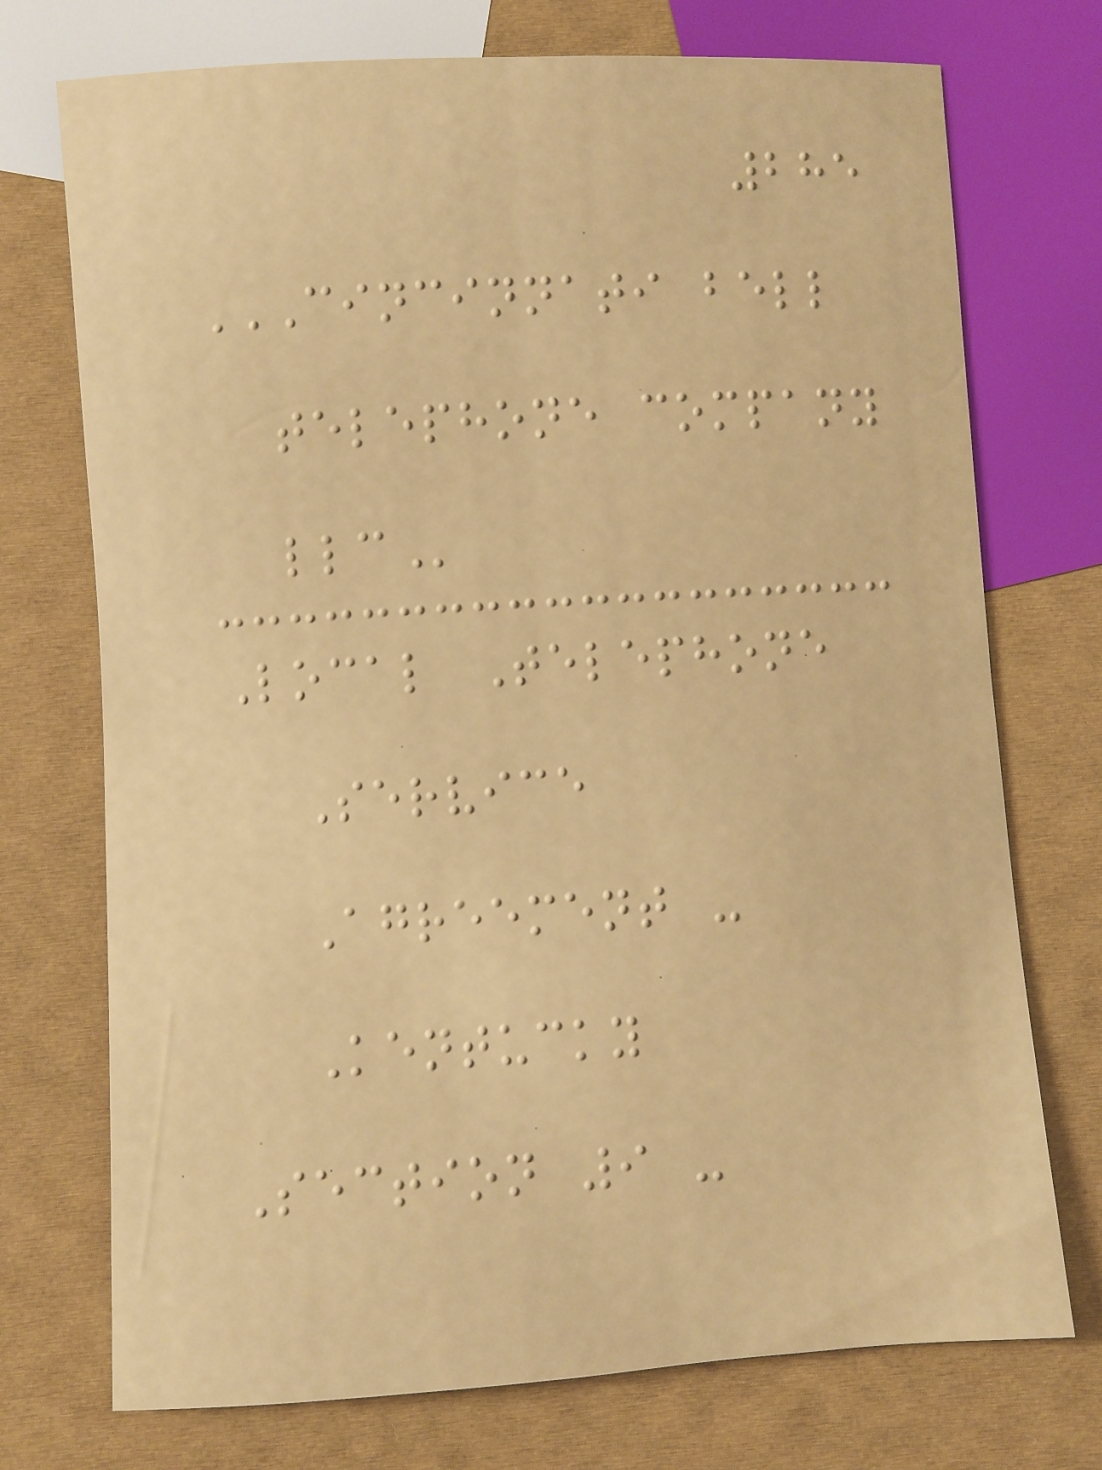285
CINCINNATI BELL
TELEPHONE COMPANY
LLC
Local Telephone
Service
Agreement -
Kentucky
Section 9 -
